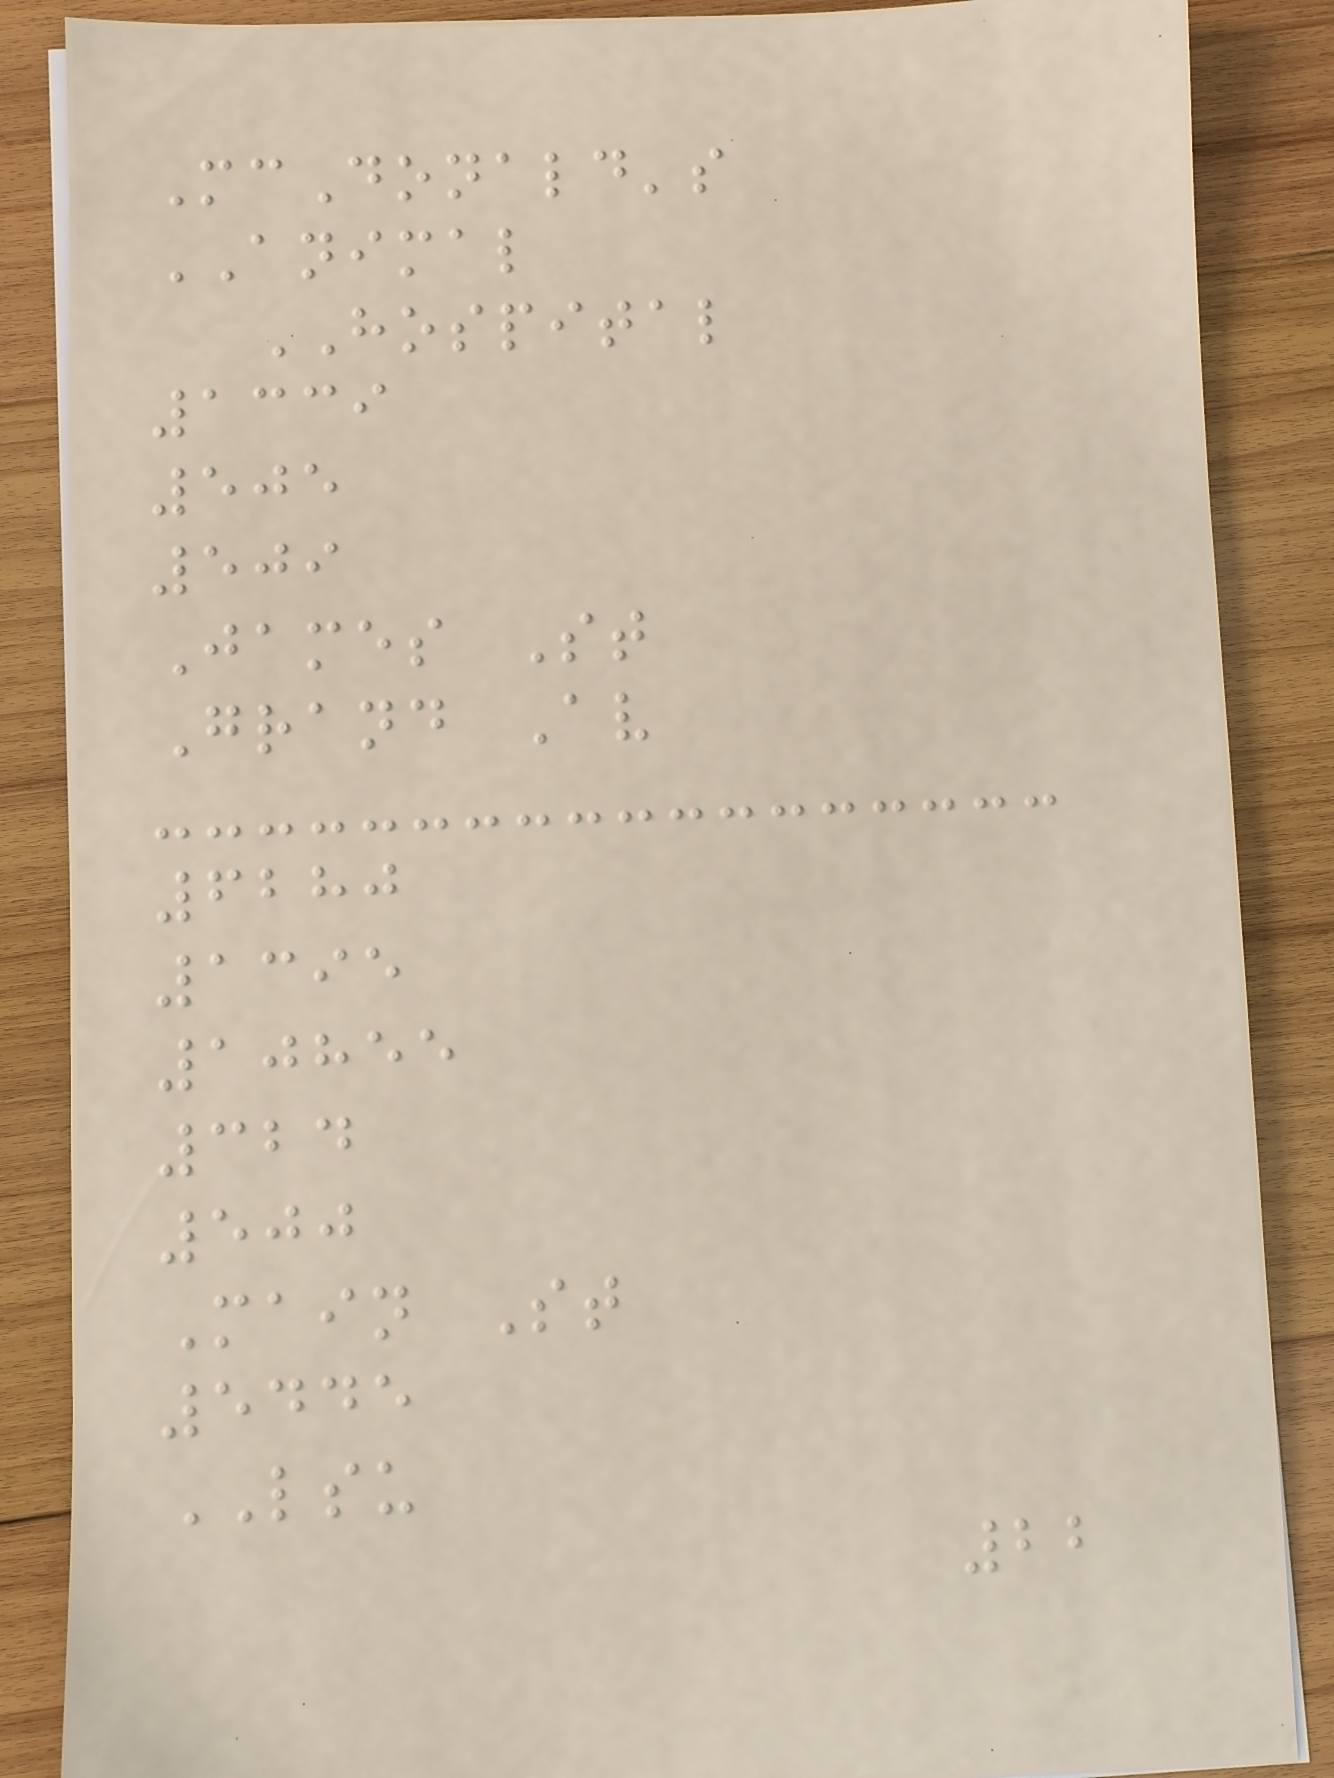McDonald's
ANIMAL
HOSPITAL
1339
505
509
James St
Grand Av
6280
1395
10855
324
500
Main St
5445
LSU
22
